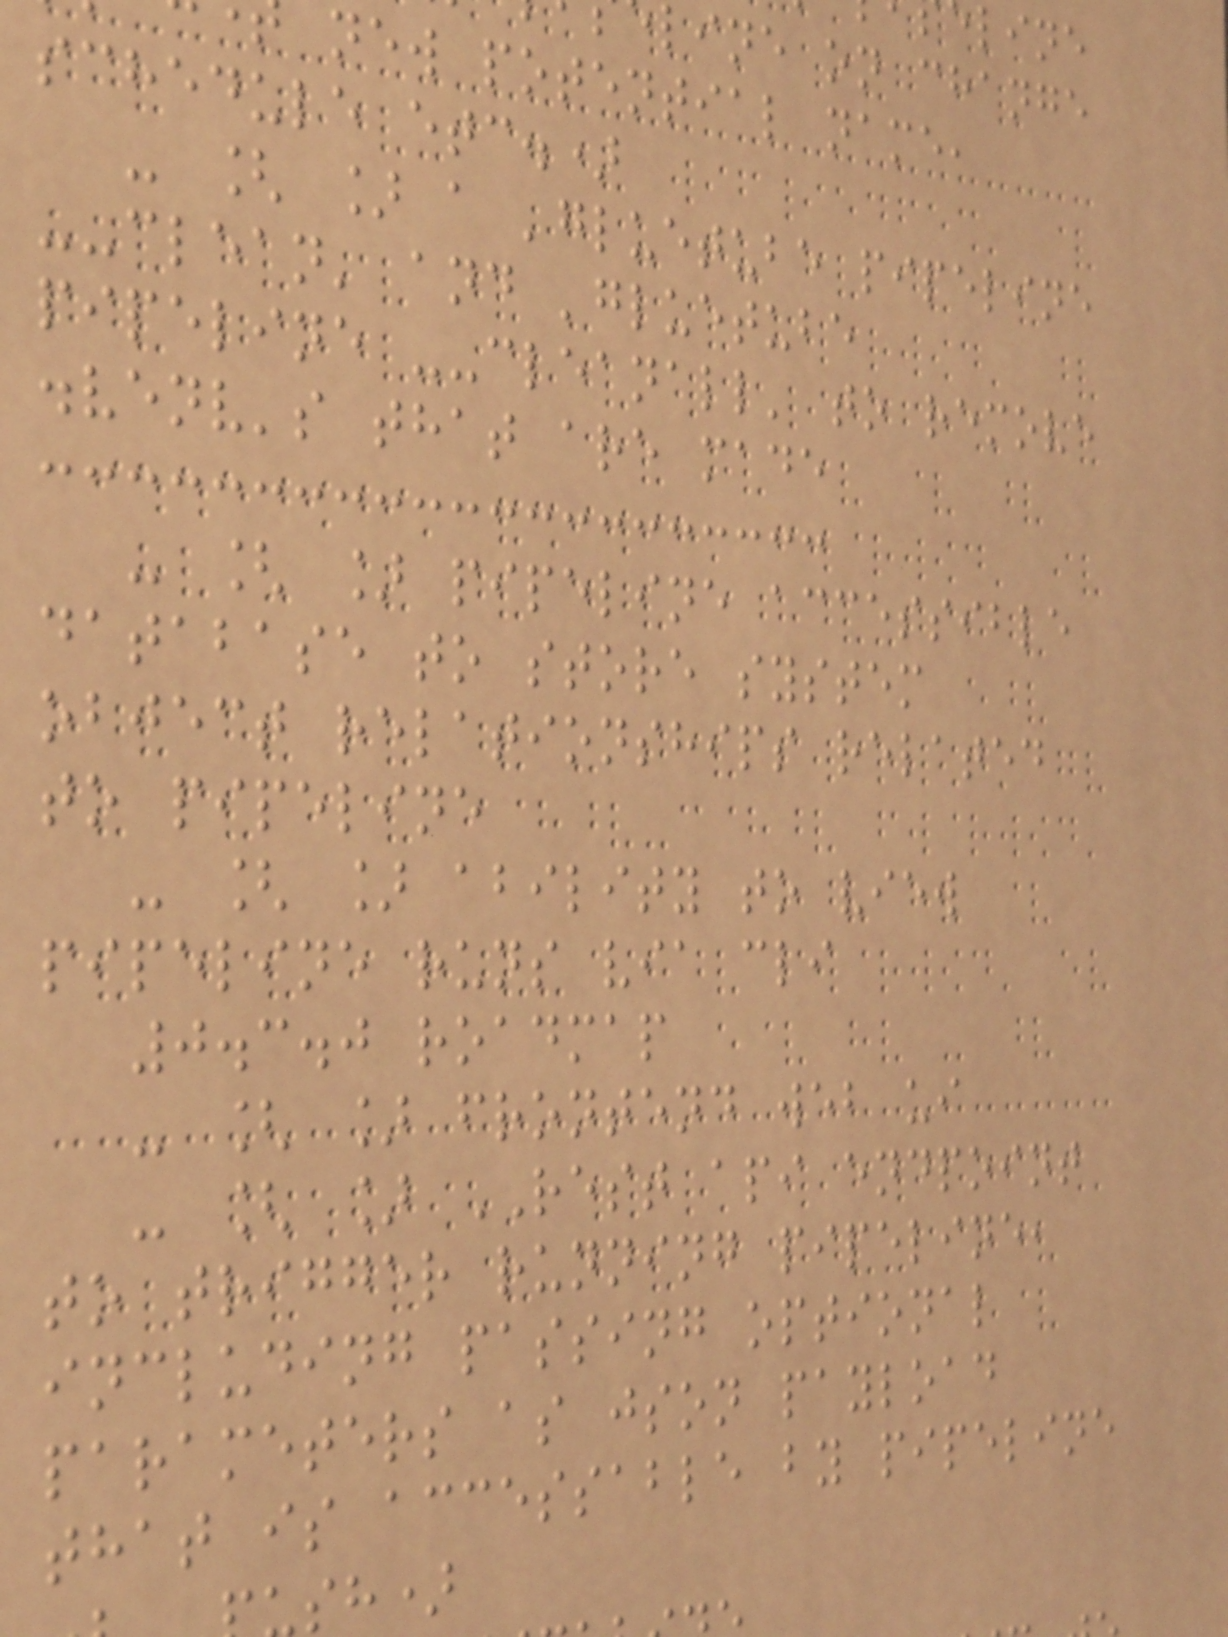line on change
new potential name,
schedule etc.)
- [ ] a 'gluetube pipeline
--clean' and 'gluetube
pipeline --cleanall' to remove
.venv's that are made
- [ ] pipeline accessible
database to store system
object relationships related
to pipeline
- [ ] ability to view
pipeline runs via cli
0.3.0 roadmap
- [ ] frontend web ui
- [ ] REST api endpoint
to trigger running pipeline,
including passing optional
parameters as json payload
that is accessable by pipeline
sh)
